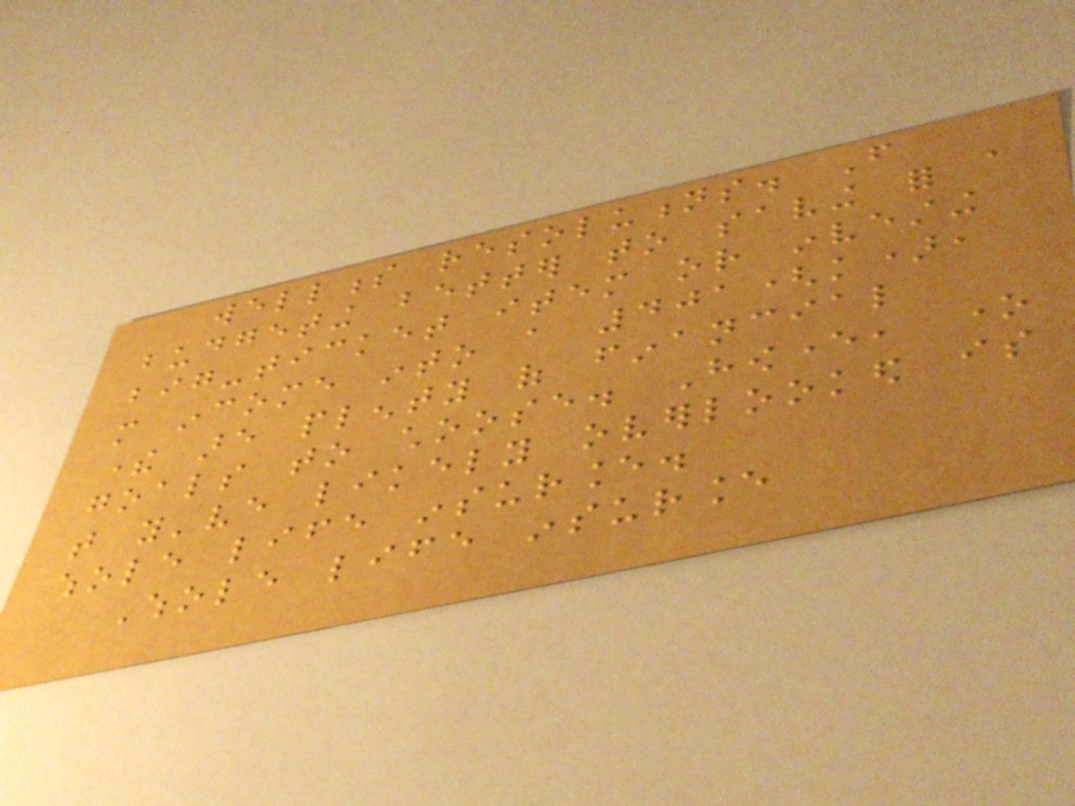wellness resolutions. From
budgeting better to saving for a
big-ticket item or investing
more income into a 401(k),
there are plenty of financial
goals to choose. However, one
that you've likely overlooked is
whole life insurance.
Whole life insurance
